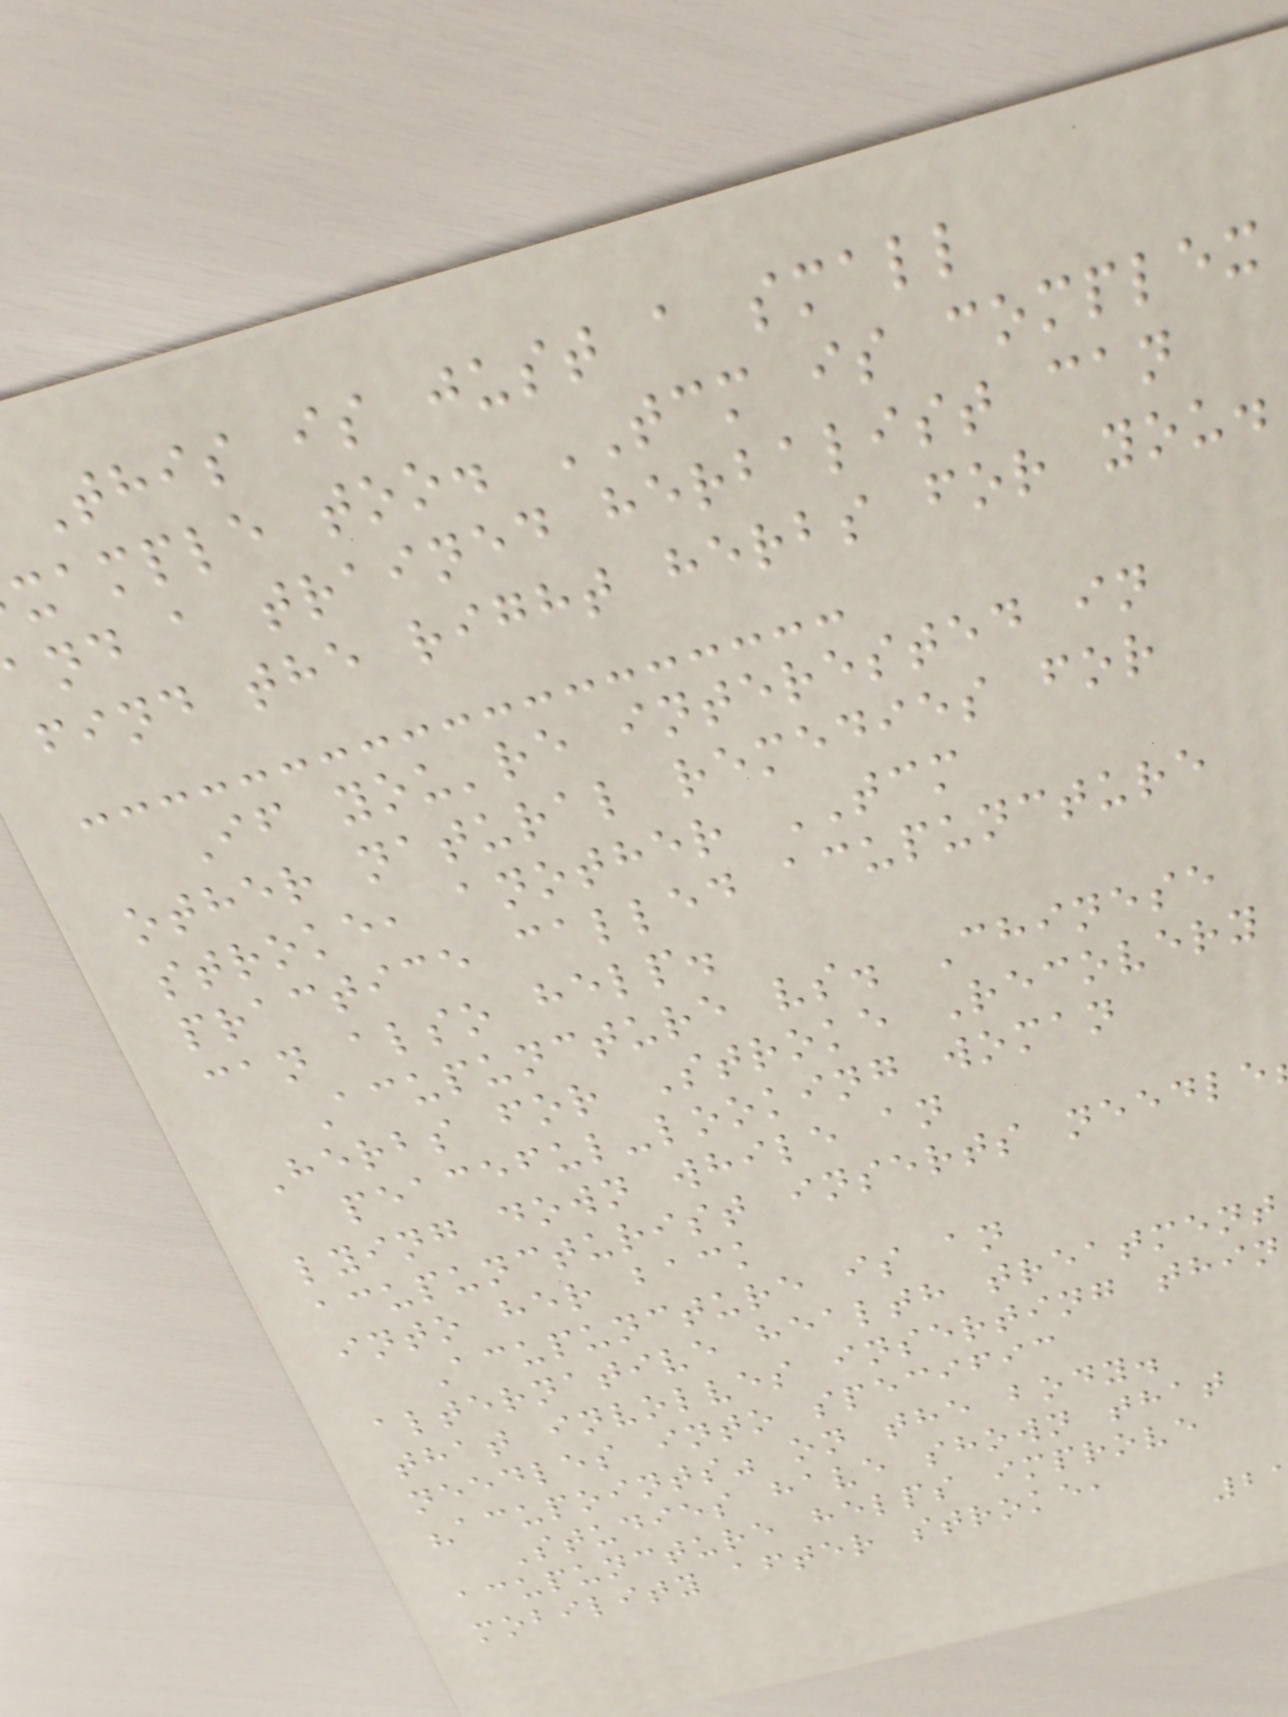This is just a small
xample too. TCM is complex
and a trained herbalist can
find the right herbs for you.
If you're interested in
other natural remedies for
stroke, another TCM
practice called acupuncture
can also help.
Acupuncture vs. Chinese
Herbs for Stroke Recovery
peaceful-looking woman
lying down while an
acupuncturist inserts needle
into her back
Acupuncture is an
alternative health treatment
that involves inserting thin
needles into specific
"acupoints" on the body.
Studies have shown that
acupuncture helps improve
mobility after stroke,
